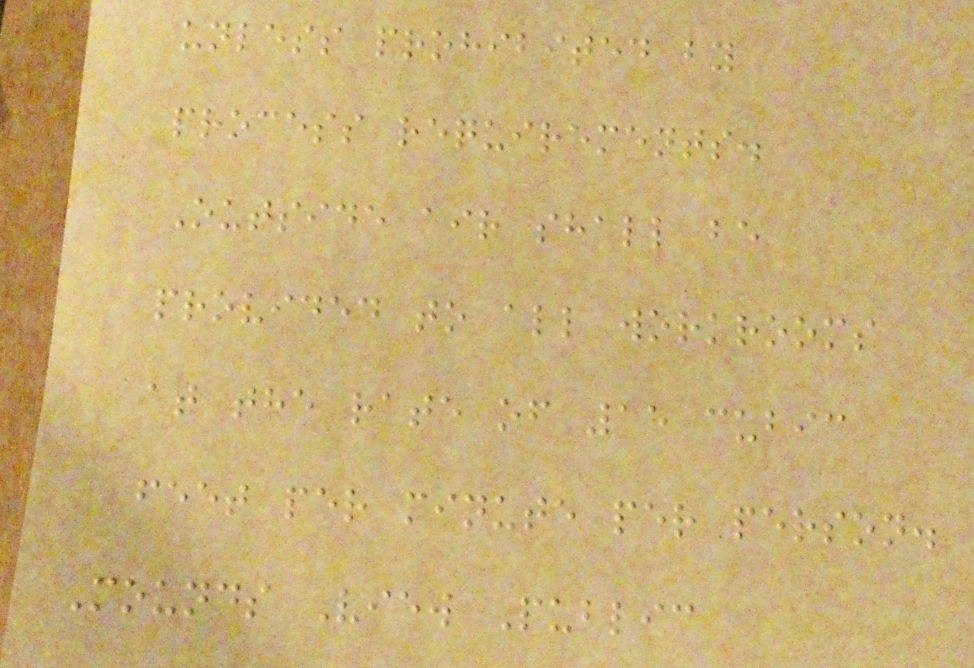unless prohibited by
process requirements.
Outside air shall be
provided to all workrooms
at the rate of 15 cubic
feet per minute per person.
Mounds View Public
